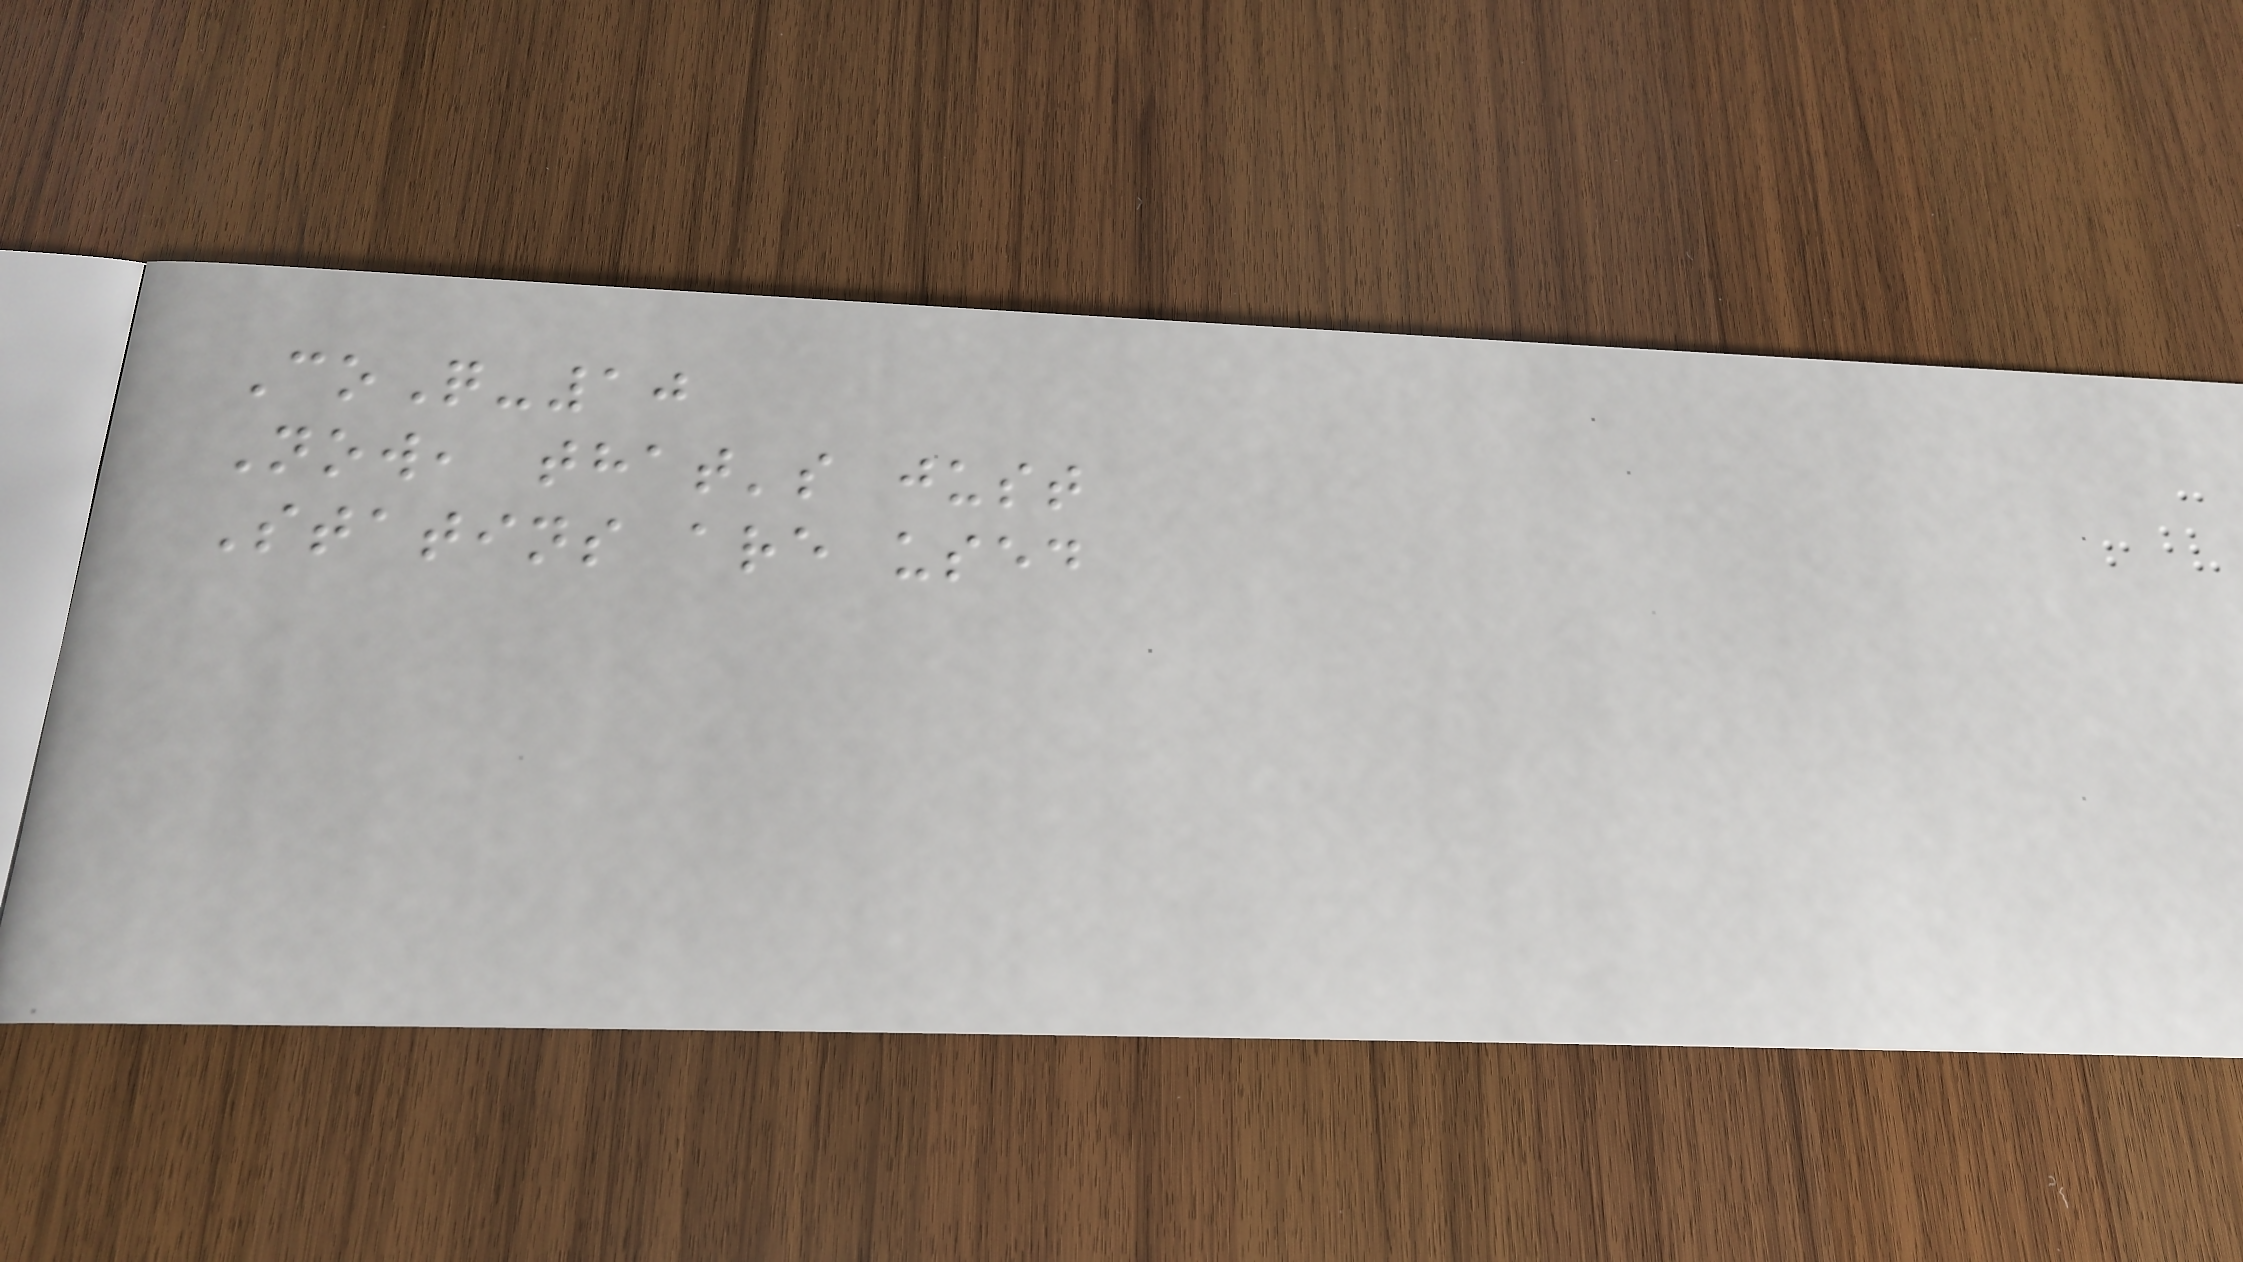CoQ-10
Now, that's just
Statins are used
